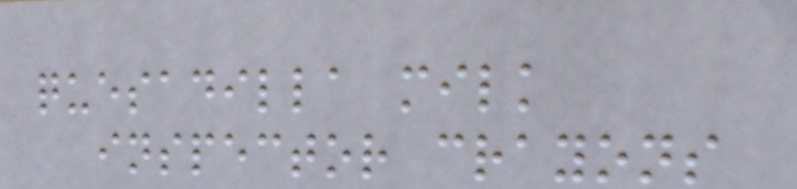quesadilla milk
inspector crayons
